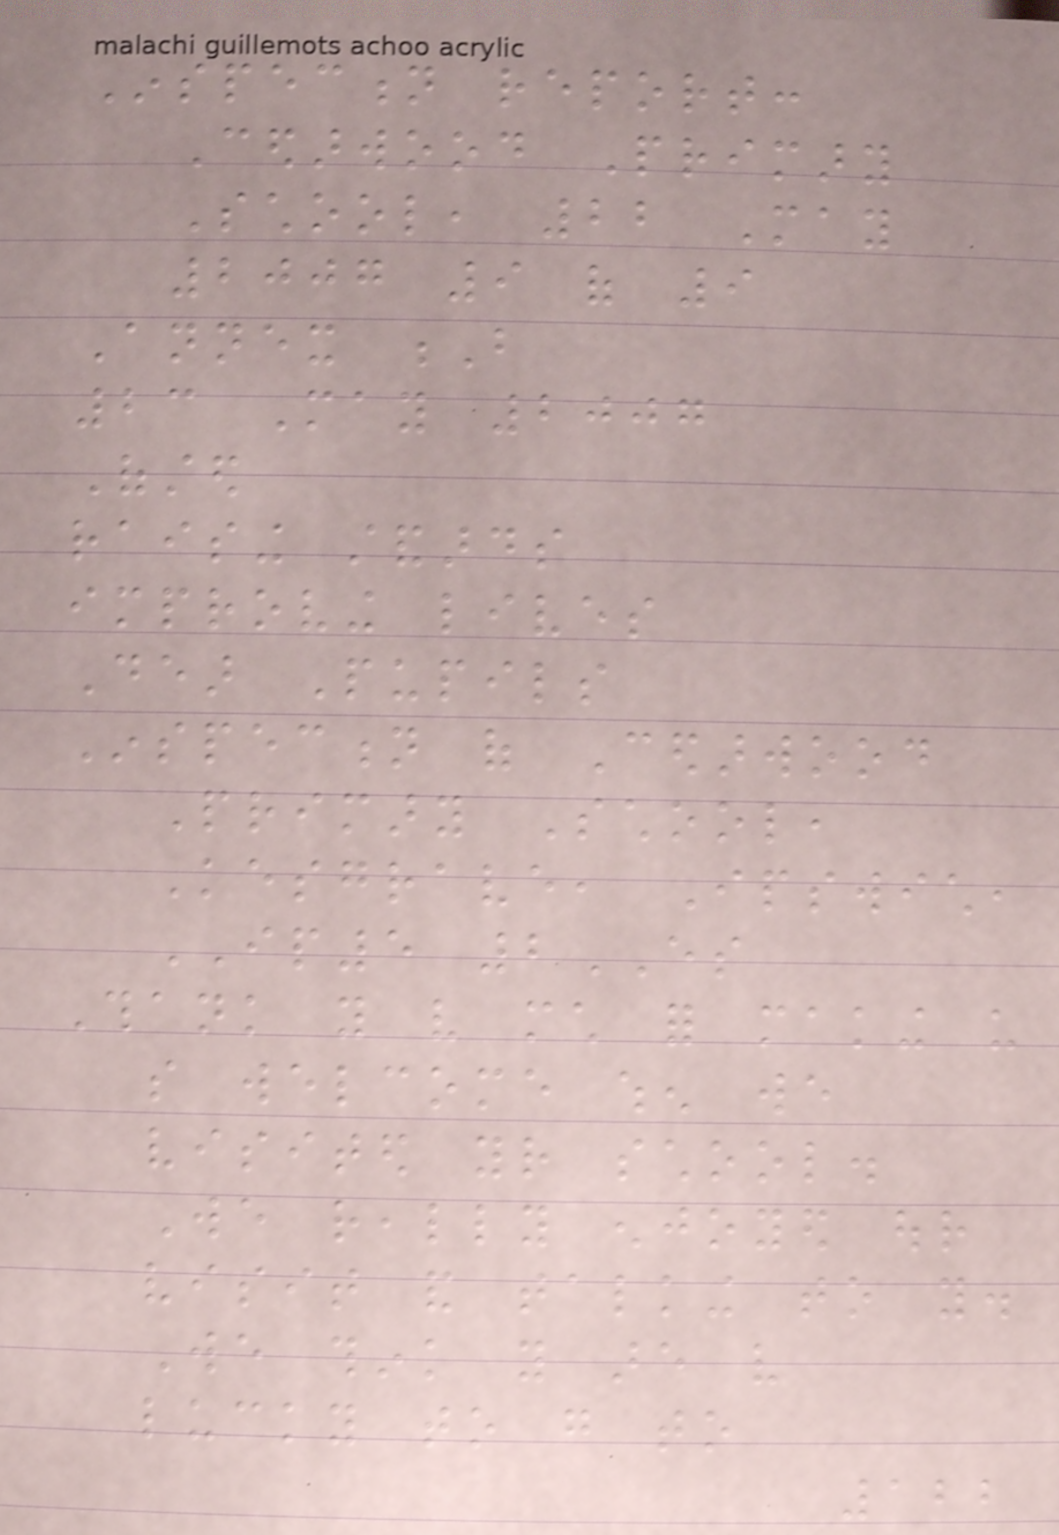Inspection report:
Cedarwood Primary
School, 22 May
2007 9 of 9
Annex B
23 May 2007
Ofsted
raising standards
improving lives
Dear Pupils
Inspection of Cedarwood
Primary School,
Kesgrave, Ipswich,
IP5 2ES
Thank you very much for making us
so welcome when we
visited your school.
We really enjoyed our
visit and talking to you.
We think you are very
lucky to go to
122
